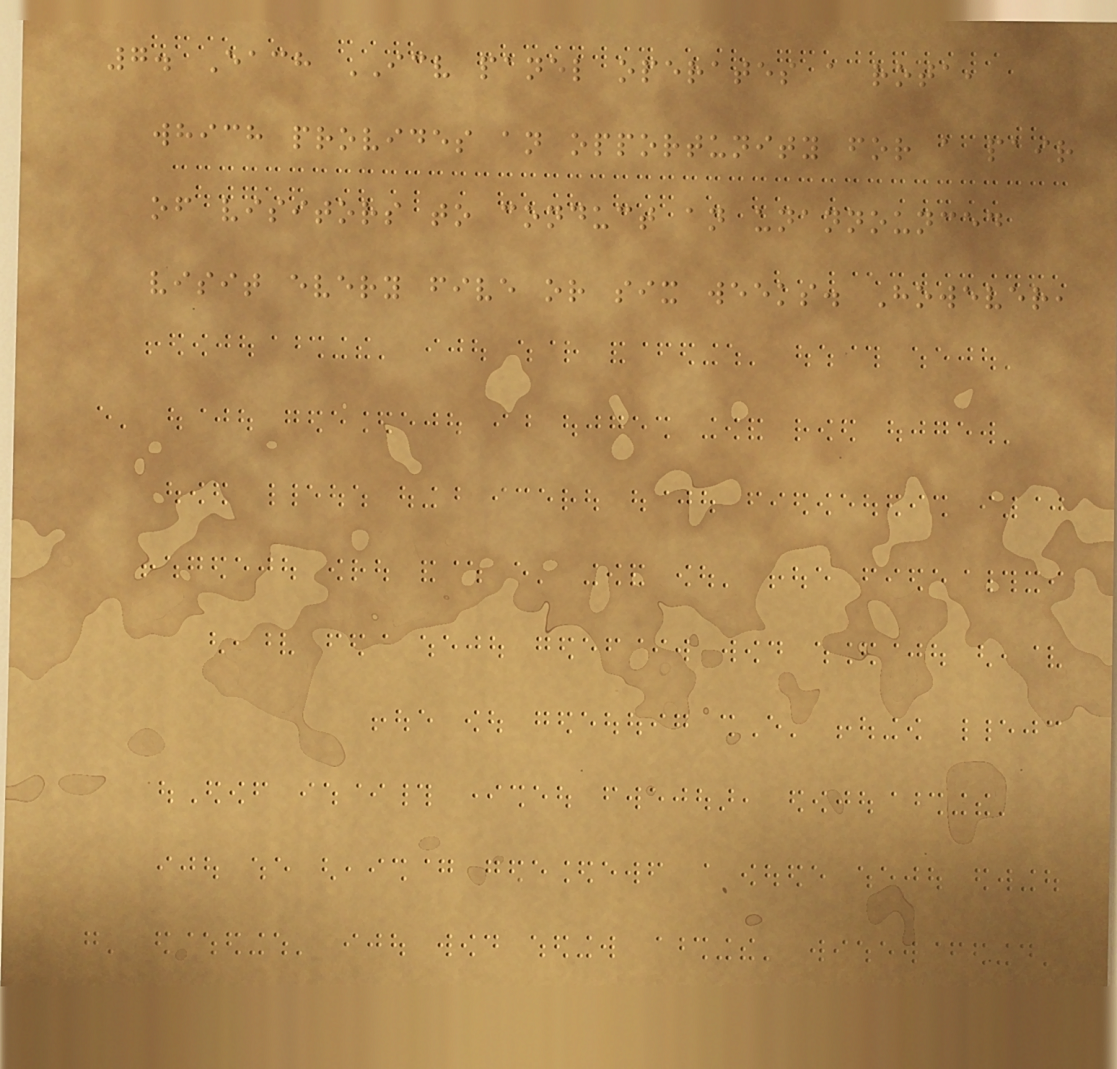7. Each ICV panel operates a rota,
which provides an opportunity for a pair
of visitors to conduct an unannounced
visit every five or six weeks. However,
